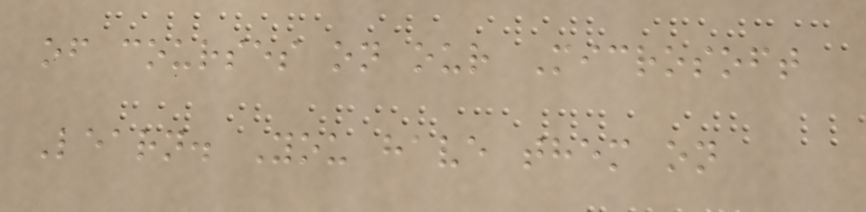of courses on our Microsoft
Learn. You have them on
